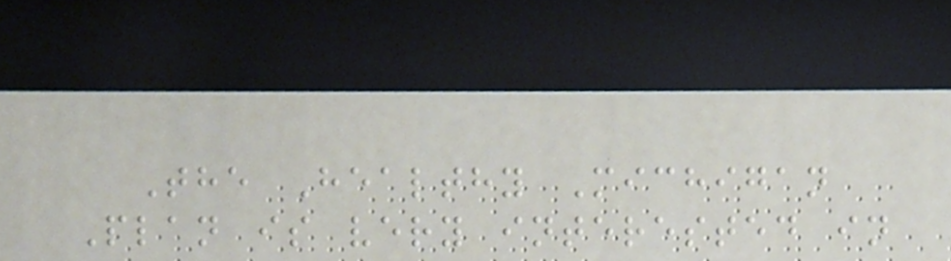The Healthy Michigan
Plan is very interested in
